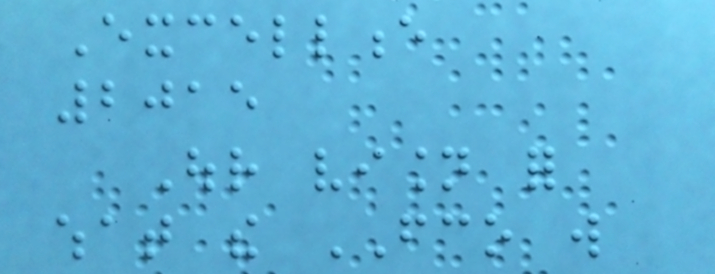Excellence
2015
Our vision for
what the FCO will
